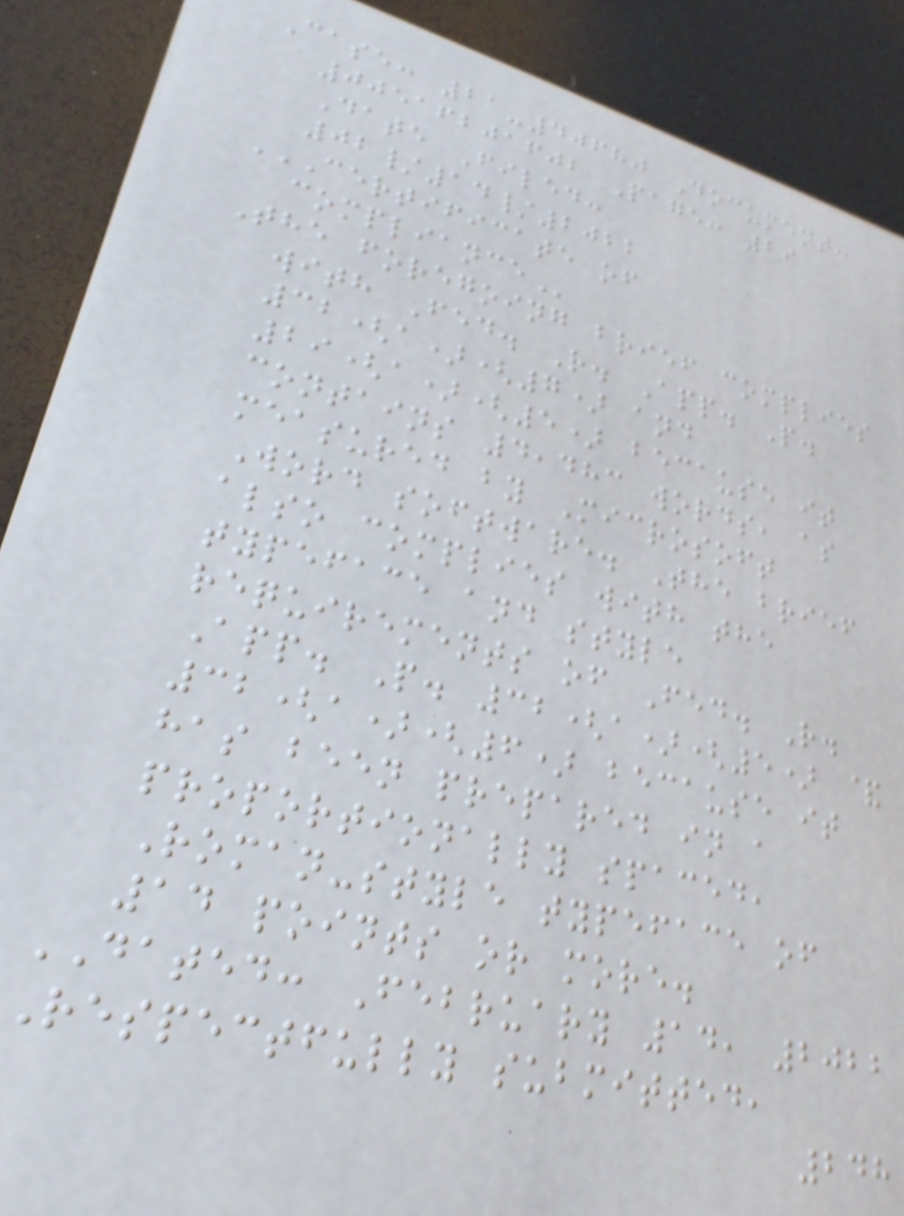Case: 21-40680 Document:
00516201602 Page: 29
Date Filed:
02/14/2022
CERTIFICATE OF
COMPLIANCE
The foregoing brief complies
with Fed. R. App. P.
32(a)(7) and
29(a)(5) because it
contains 4,483 words, as
measured by Microsoft
Word software. The brief
also complies with the
typeface and style
requirements of Fed. R.
App. P. 32(a)(5) &
32(a)(6) because it
has been prepared in a
proportionally spaced,
Roman-style typeface of
14 points or more.
DATED: February 14, 2022
Respectfully submitted,
248
